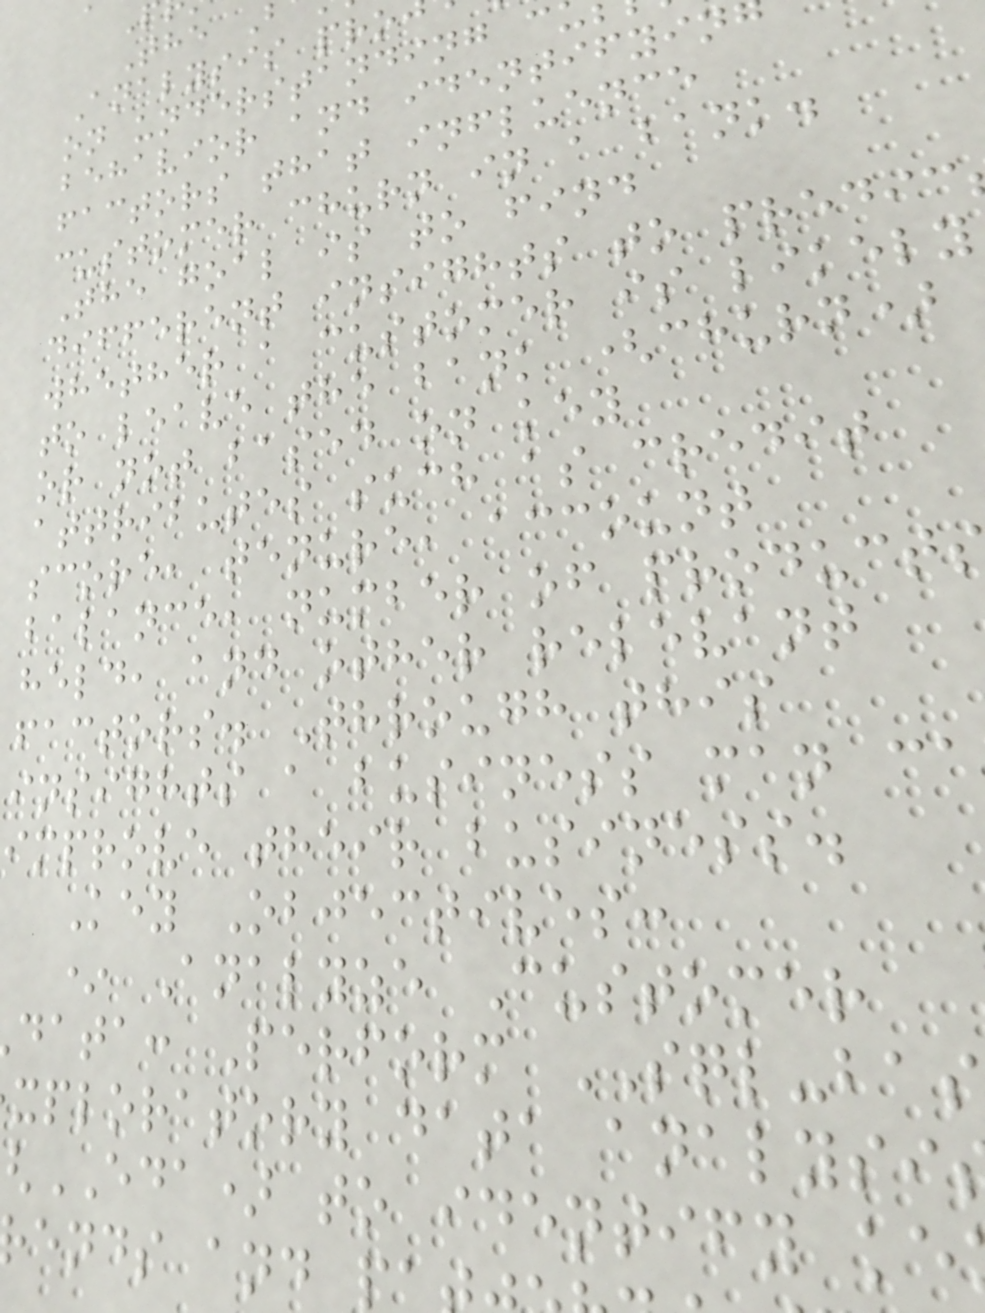Analysis pro
on understanding c
behavior and identifyin
factors that influence
customer churn in a bank.
The goal is to find
different insights to predic
whether a customer is likely
to leave the bank (churn)
or not based on key
attributes such as credit
score, tenure, account
balance, number of product
held, and other relevant
factors. Through this
insights a business man ca
improve their business.
Key Objectives:
* Analyze Customer
data: Perform SQL-bas
xploratory data analysi
EDA) to identify ke
ends and p
